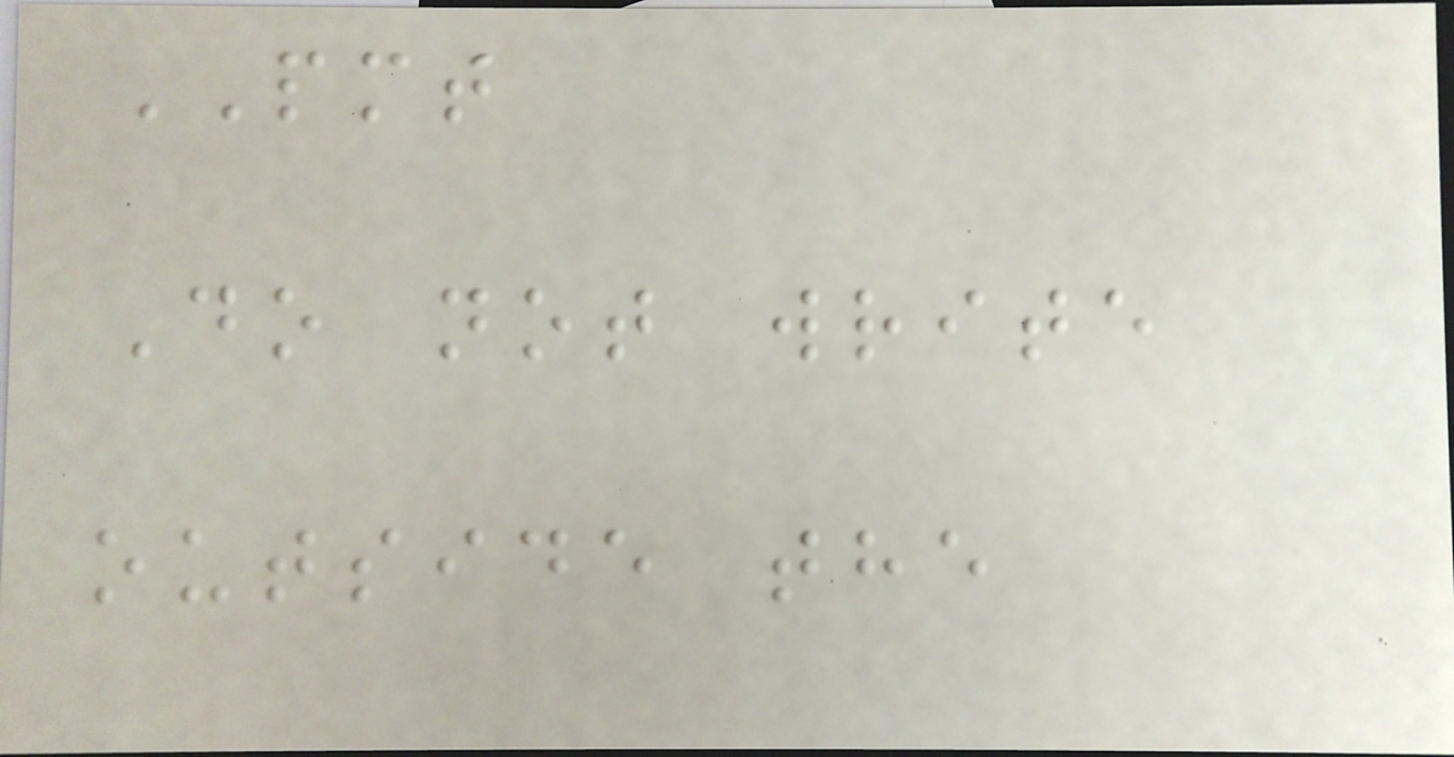PMT
Do not write
outside the
